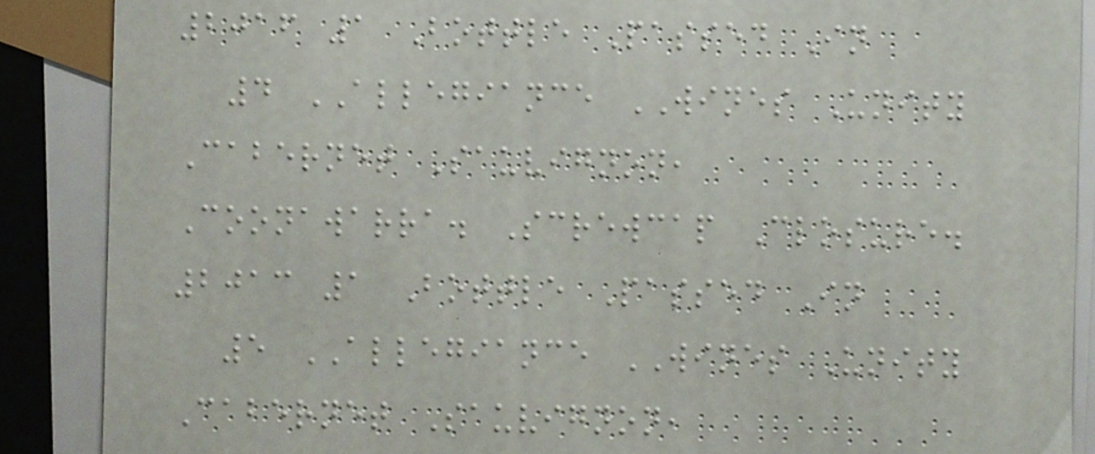2016 1 Bottle Passed In
4 ALLEGIANCE WINES Unity
Cabernet Sauvignon,
Coonawarra. Screwcap Closure.
2013 1 Bottle Passed In
5 ALLEGIANCE WINES Unity
Cabernet Sauvignon,
